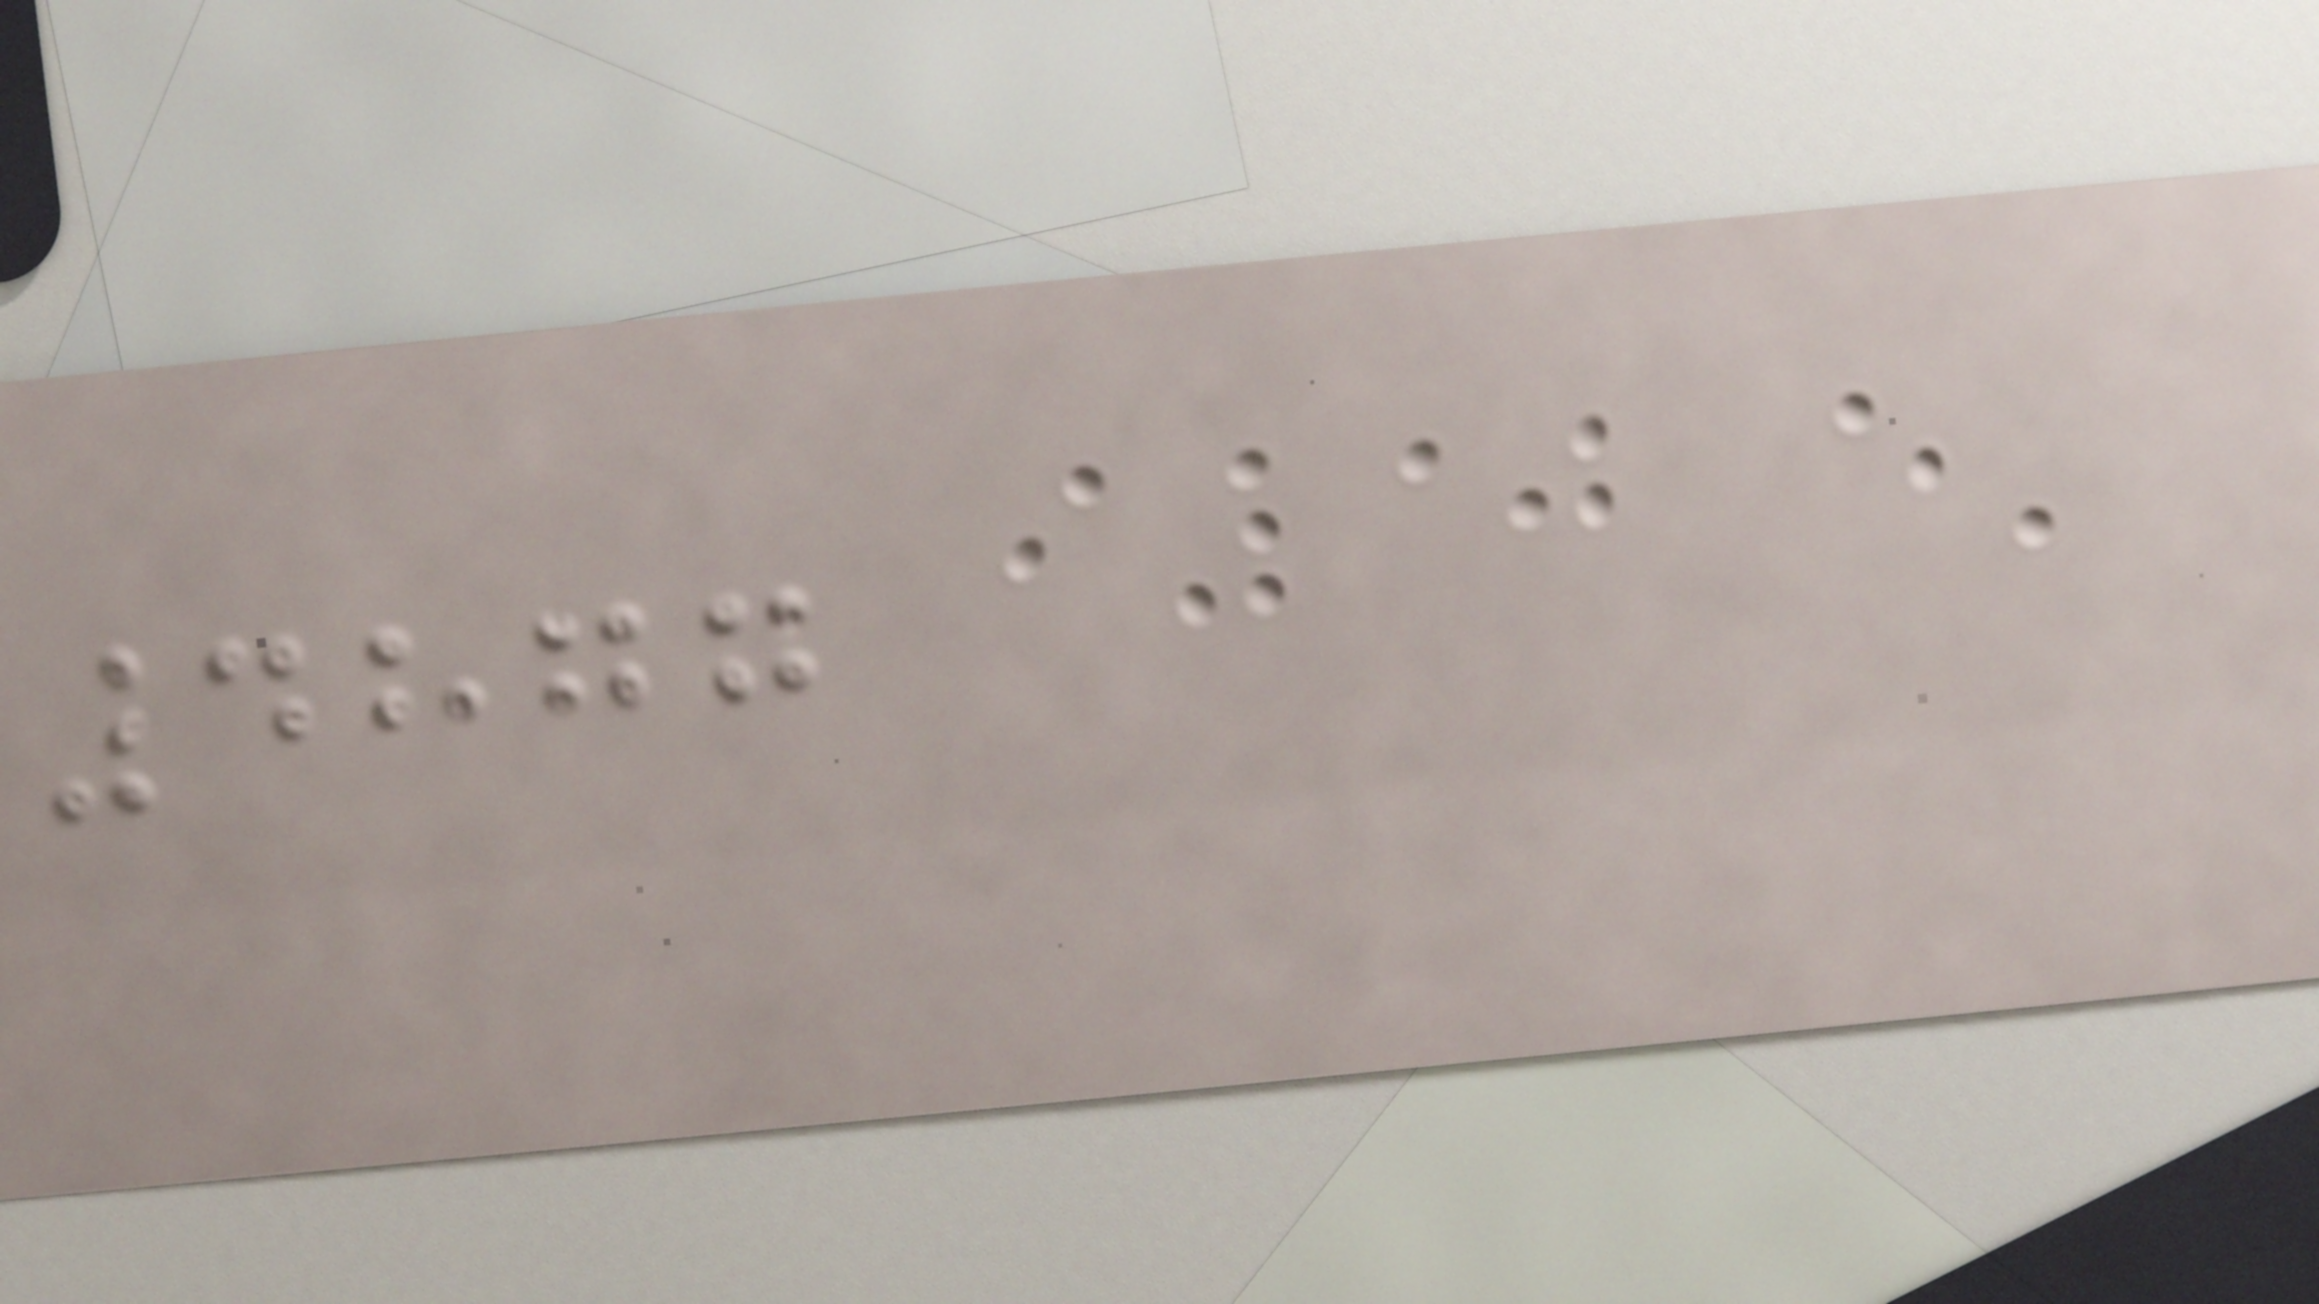4877
